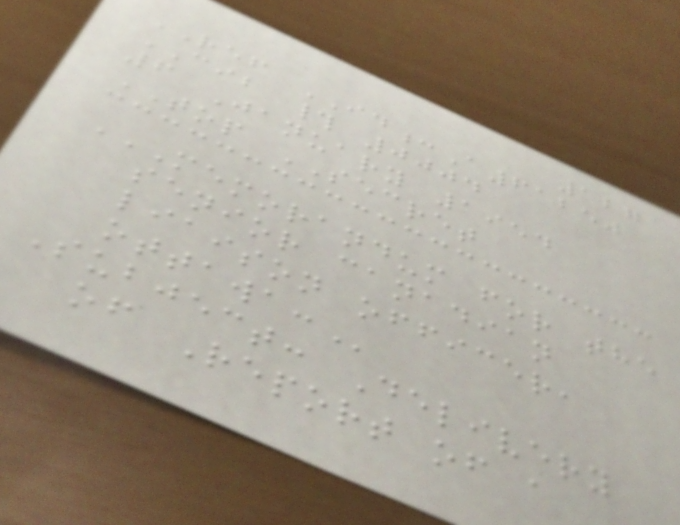127
REF ID:A61250
CIB # 0004
6 January 1954
TOP SECRET
MEMORANDUM FOR THE
SENIOR CANADIAN
LIAISON OFFICER,
OTTAWA:
Subject: Delivery
of Report of a
